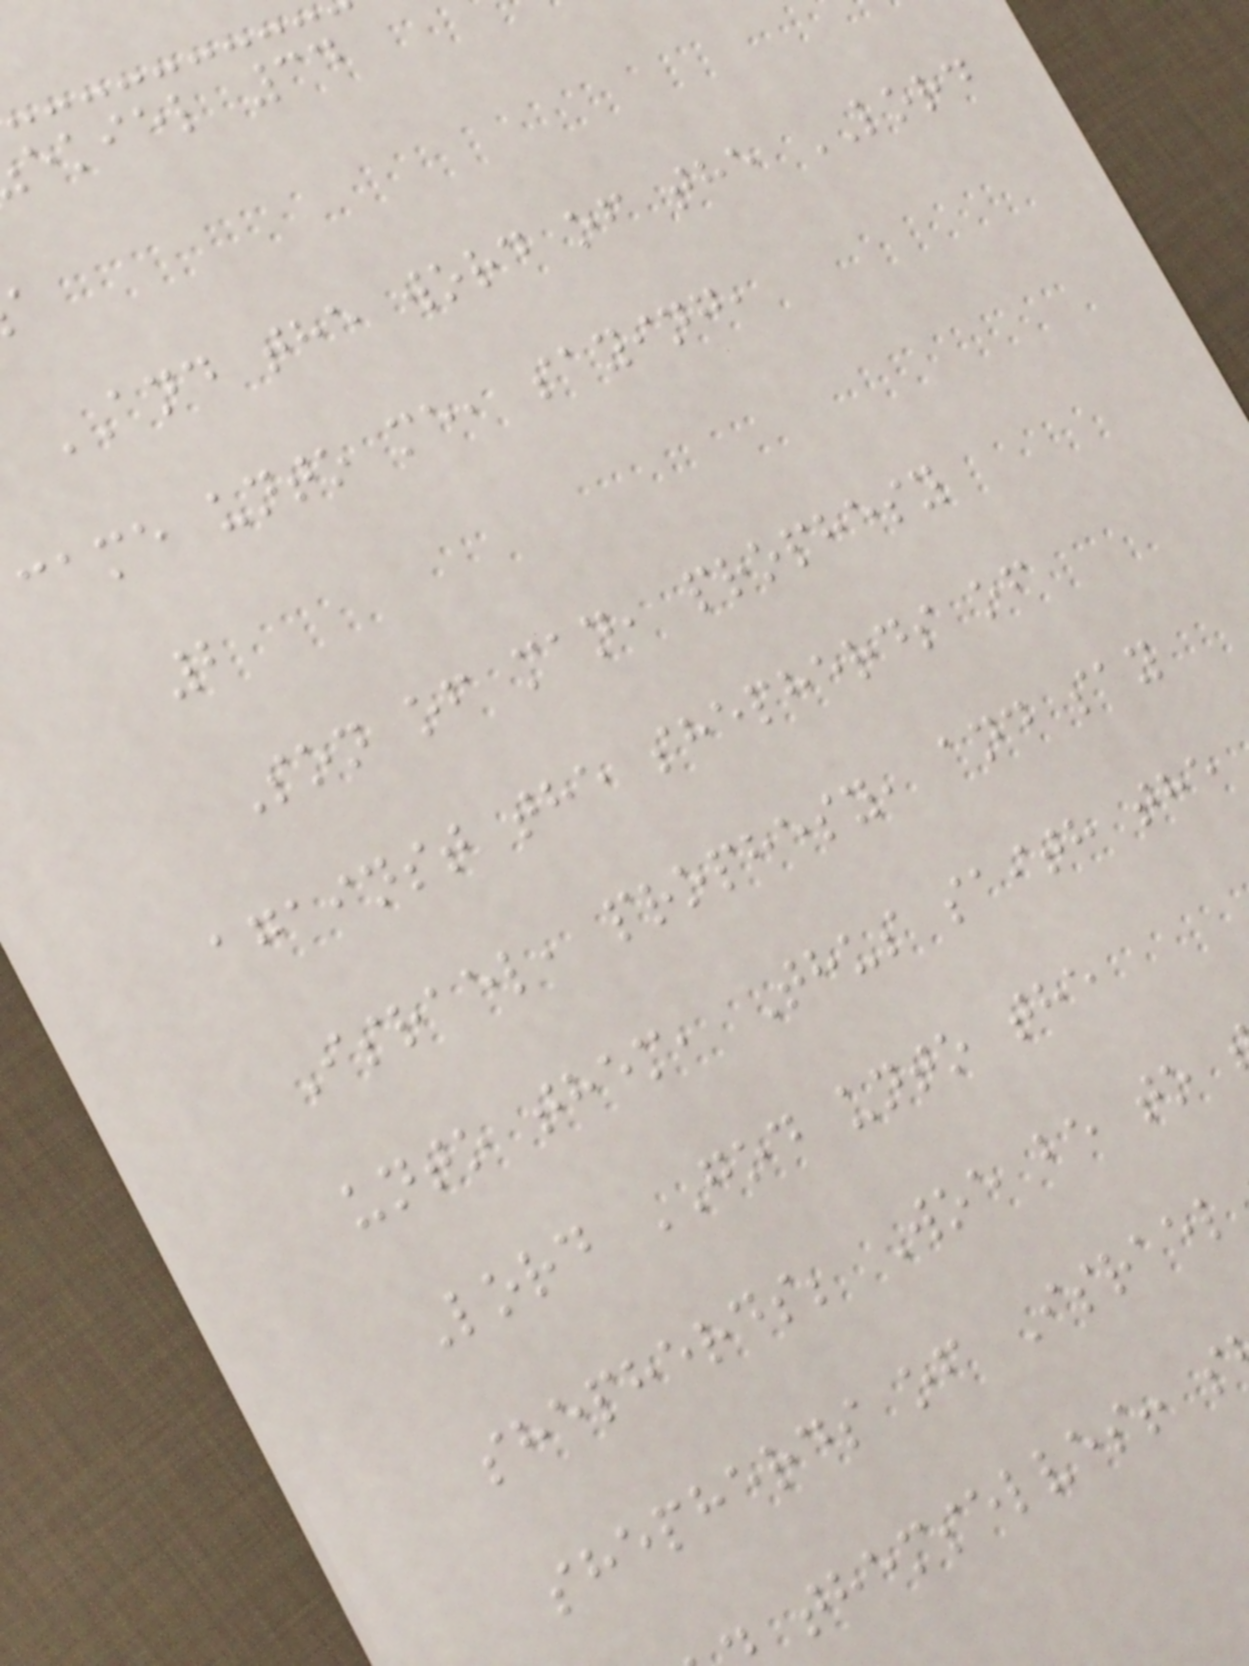ekiel 34
AND the word of the LORD
came unto me, saying,
2
Son of man, prophesy
against the shepherds of
Israel, prophesy, and say
unto them, Thus saith the
Lord GOD unto the
shepherds; Woe be to
shepherds of Israel
themselves! s
